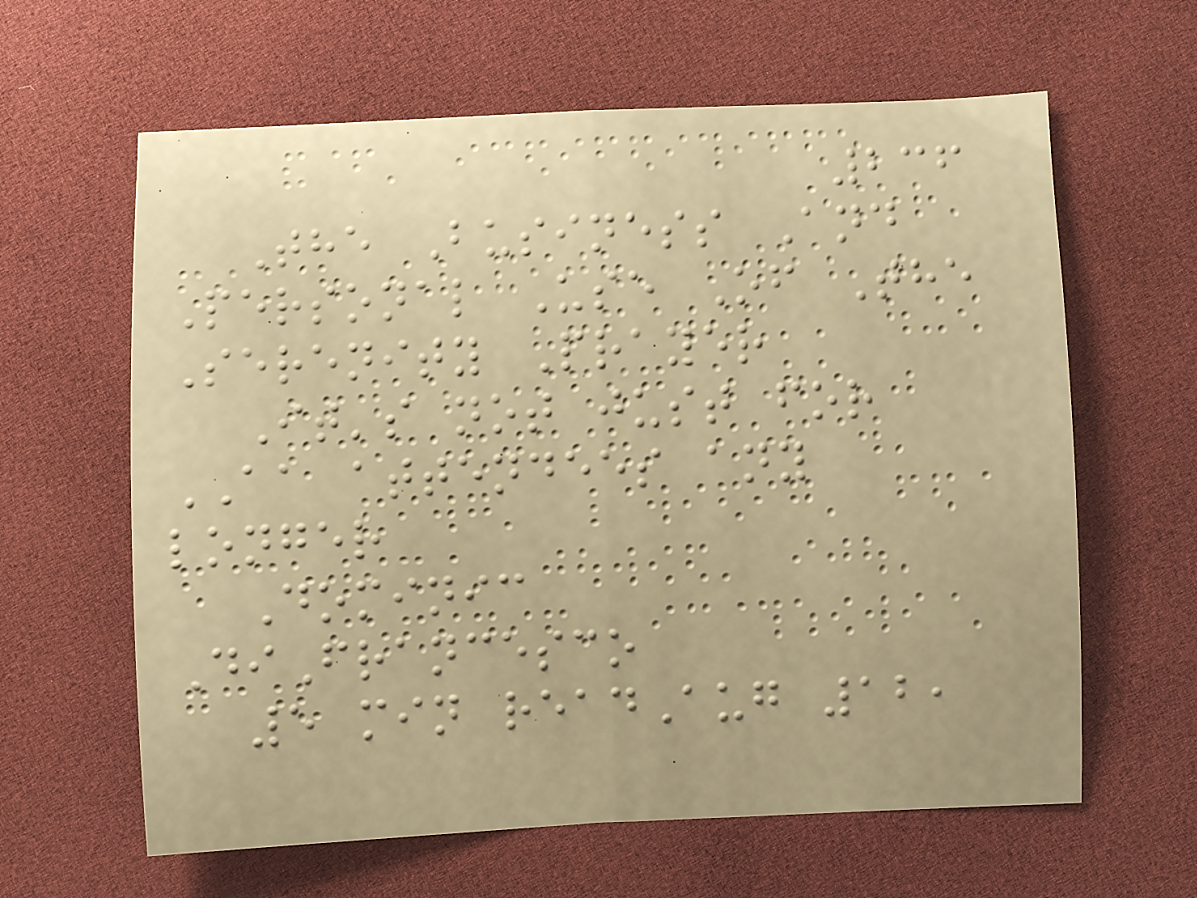236
The Business And
Personal Use Of The
Serenity Prayer
It's not just for
AA attendees any
longer
Dominic
DiFrancesco
5 min readAug 12,
